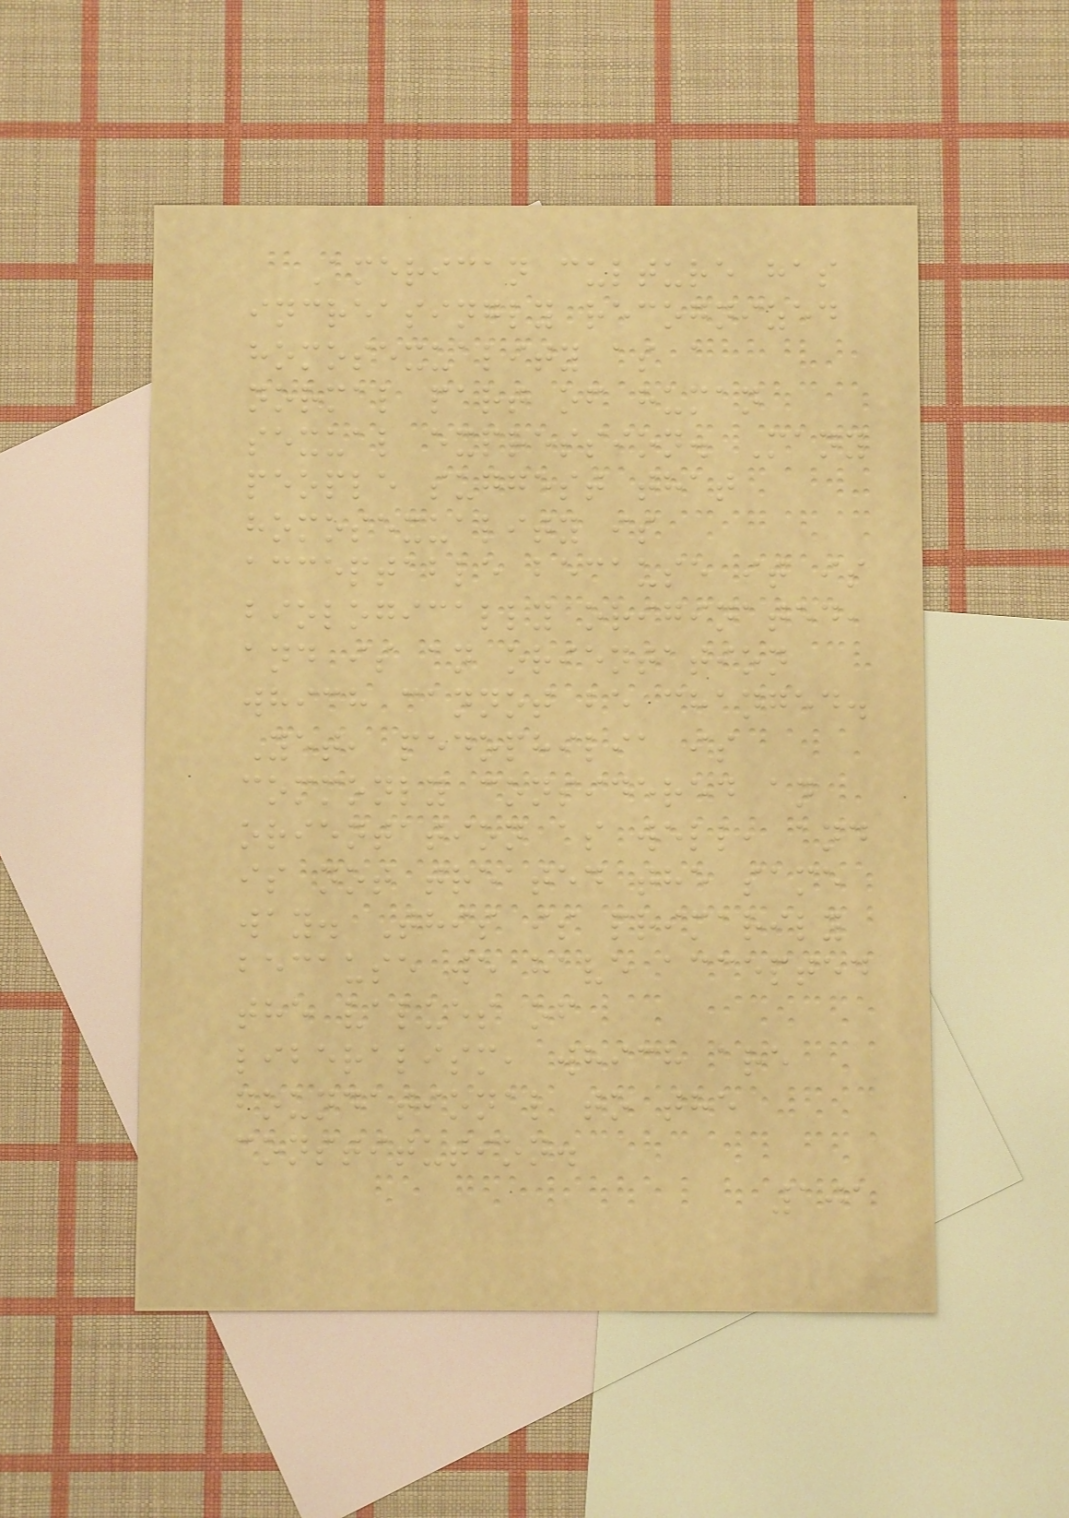American culture has
increasingly recognized
homosexuality as a
normal part of human
sexual expression. Many
people suggest that
homosexuality is
acceptable because it is
biologically originated,
and is an orientation
which cannot be changed.
Yet, pedophilia is
commonly considered an
orientation as well, and
is not treated the same
way. This is primarily
because we have accepted
the values of
liberalism, which are
foundational to the
constitution.
101
